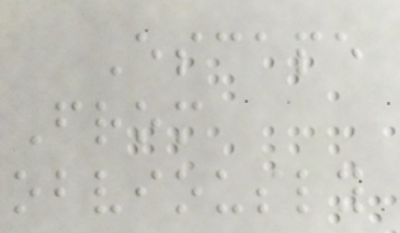Escape
From
obviously
